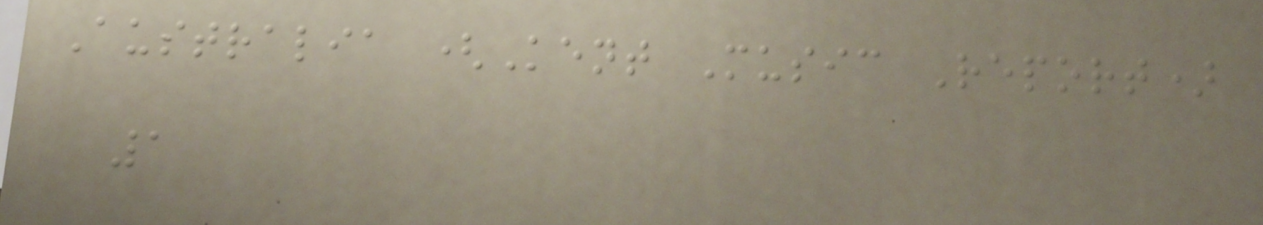Australia (Kent Music Report)
1
